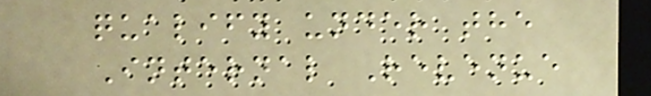qualify under the
Internal Revenue
